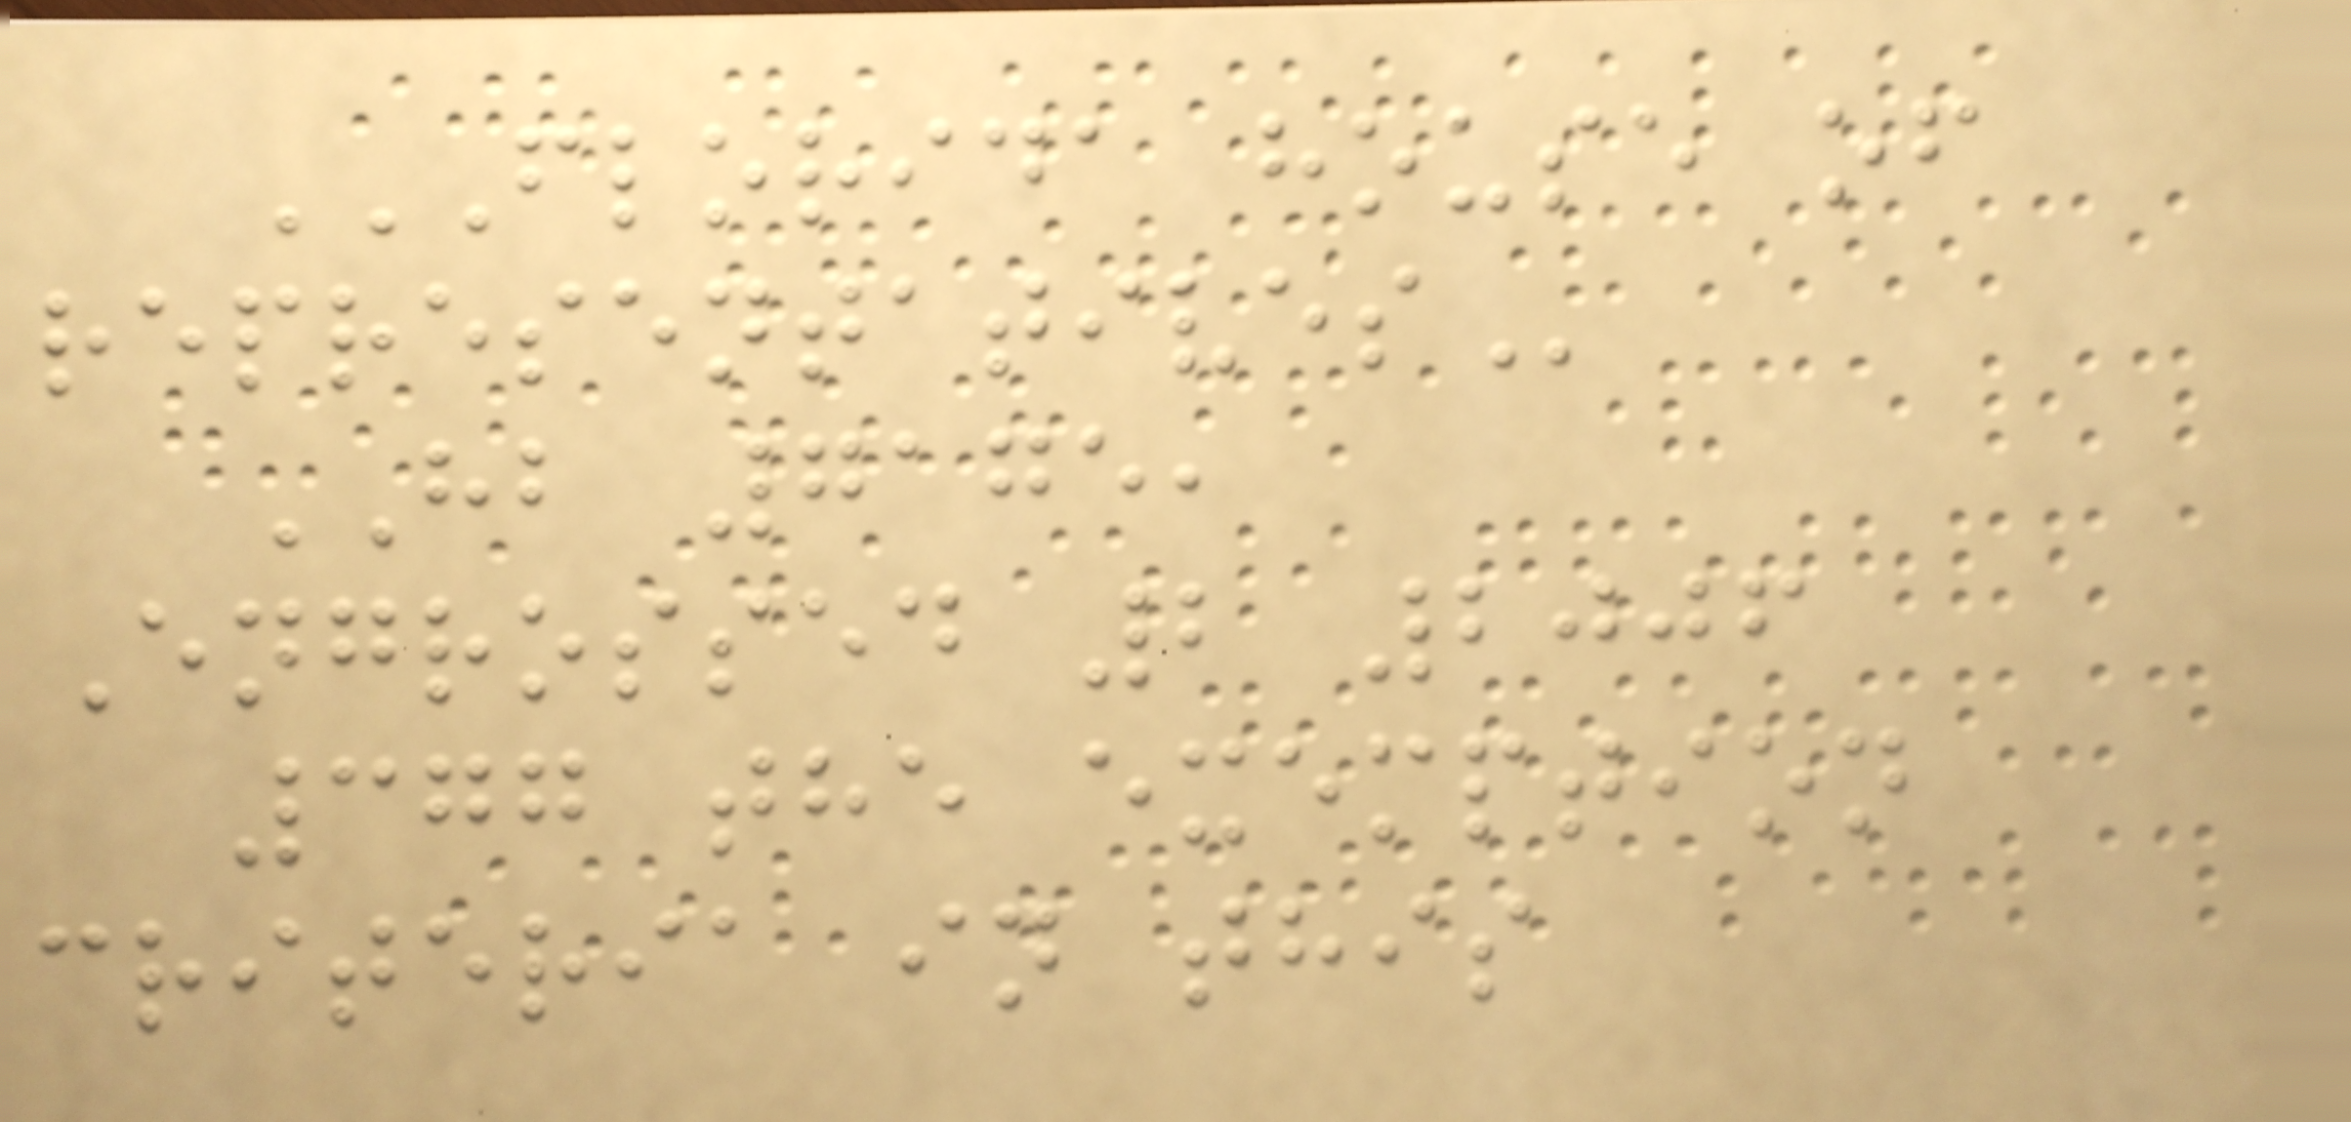FLORIDA HOUSE OF
REPRESENTATIVES
HB 7175,
Engrossed 2 2006
377 the exemption
criteria in this
